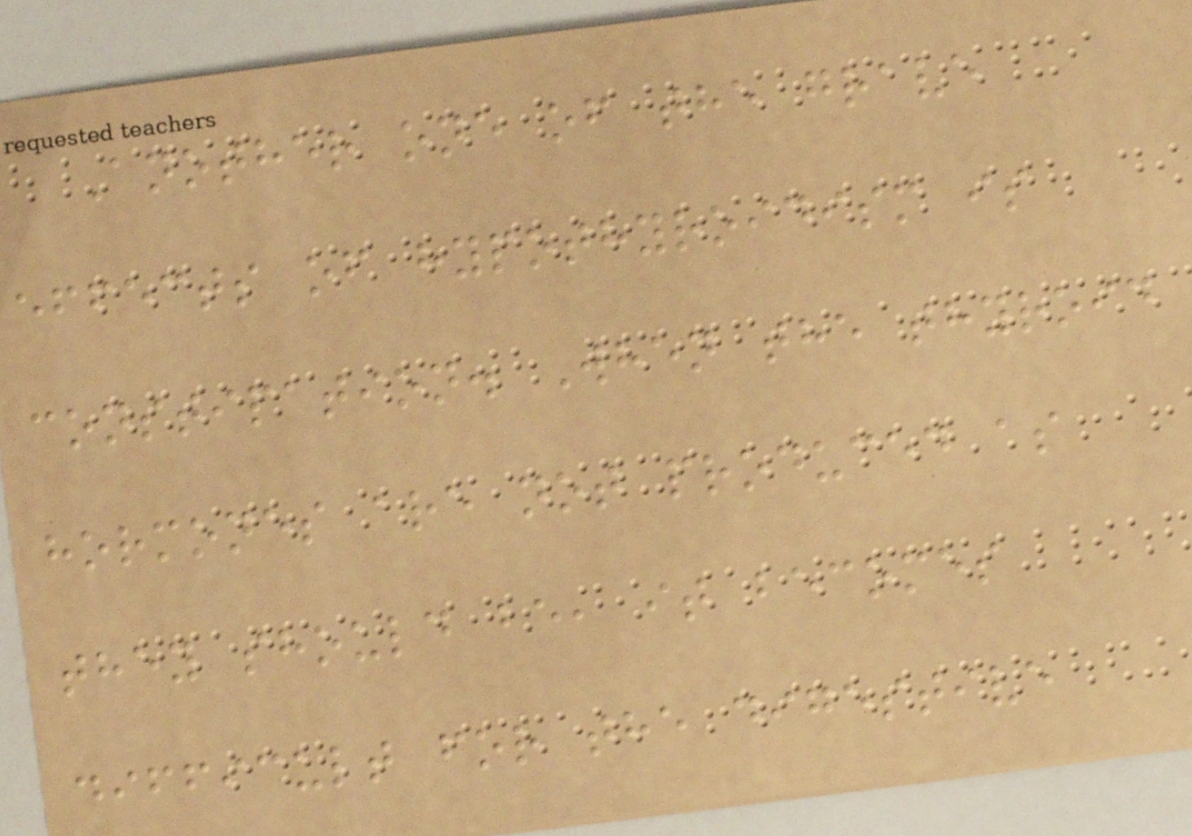Another one of the grave
effects of hypothyroidism is
constipation. When the thyroid
hormones are not produced as
they should be, it becomes
difficult for the digestive
